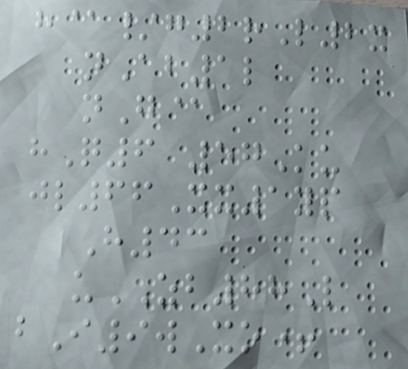h@/g2rL2x
nAb1l
nG@
hQ6 57Ku
jl66Xx1yp
H43
uZB88L
bI9wXo+
